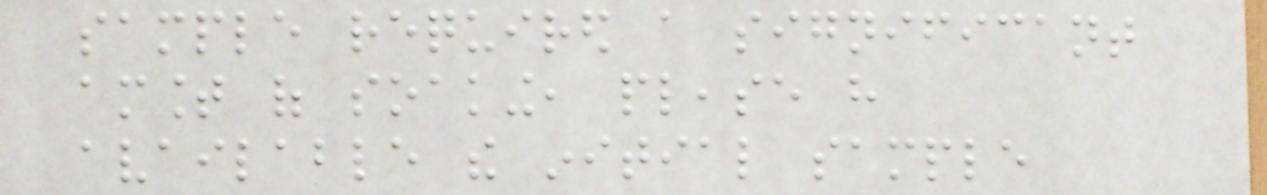sample required a significant
amount of soaking, please have
available the initial sample
